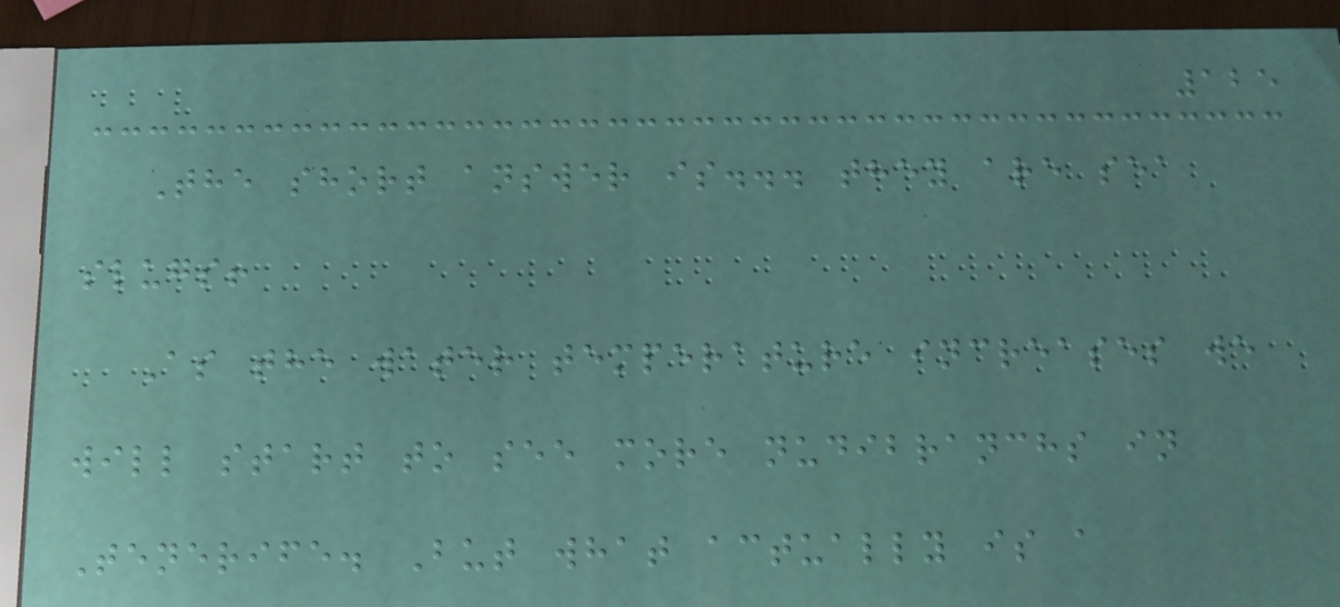125
The short answer is... they are sea
slugs!
As the water temperature increases we
will start to see more nudibranchs in
Tenerife. But what actually is a
